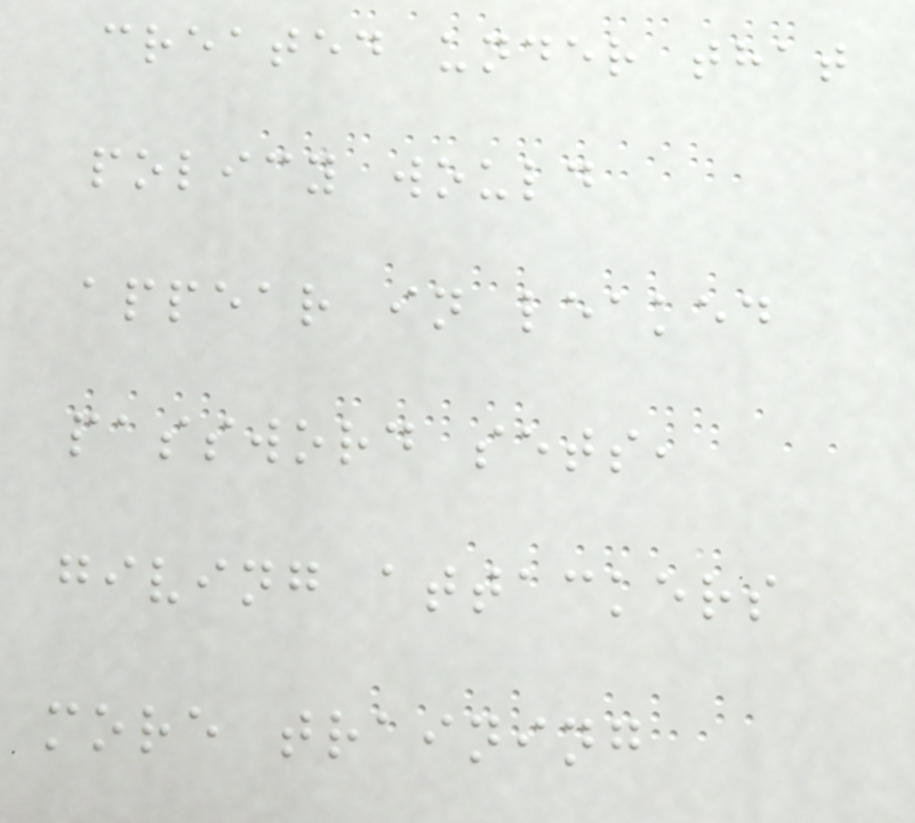created under that
policy would
appear in leaked
password sets,
giving attackers
more training
